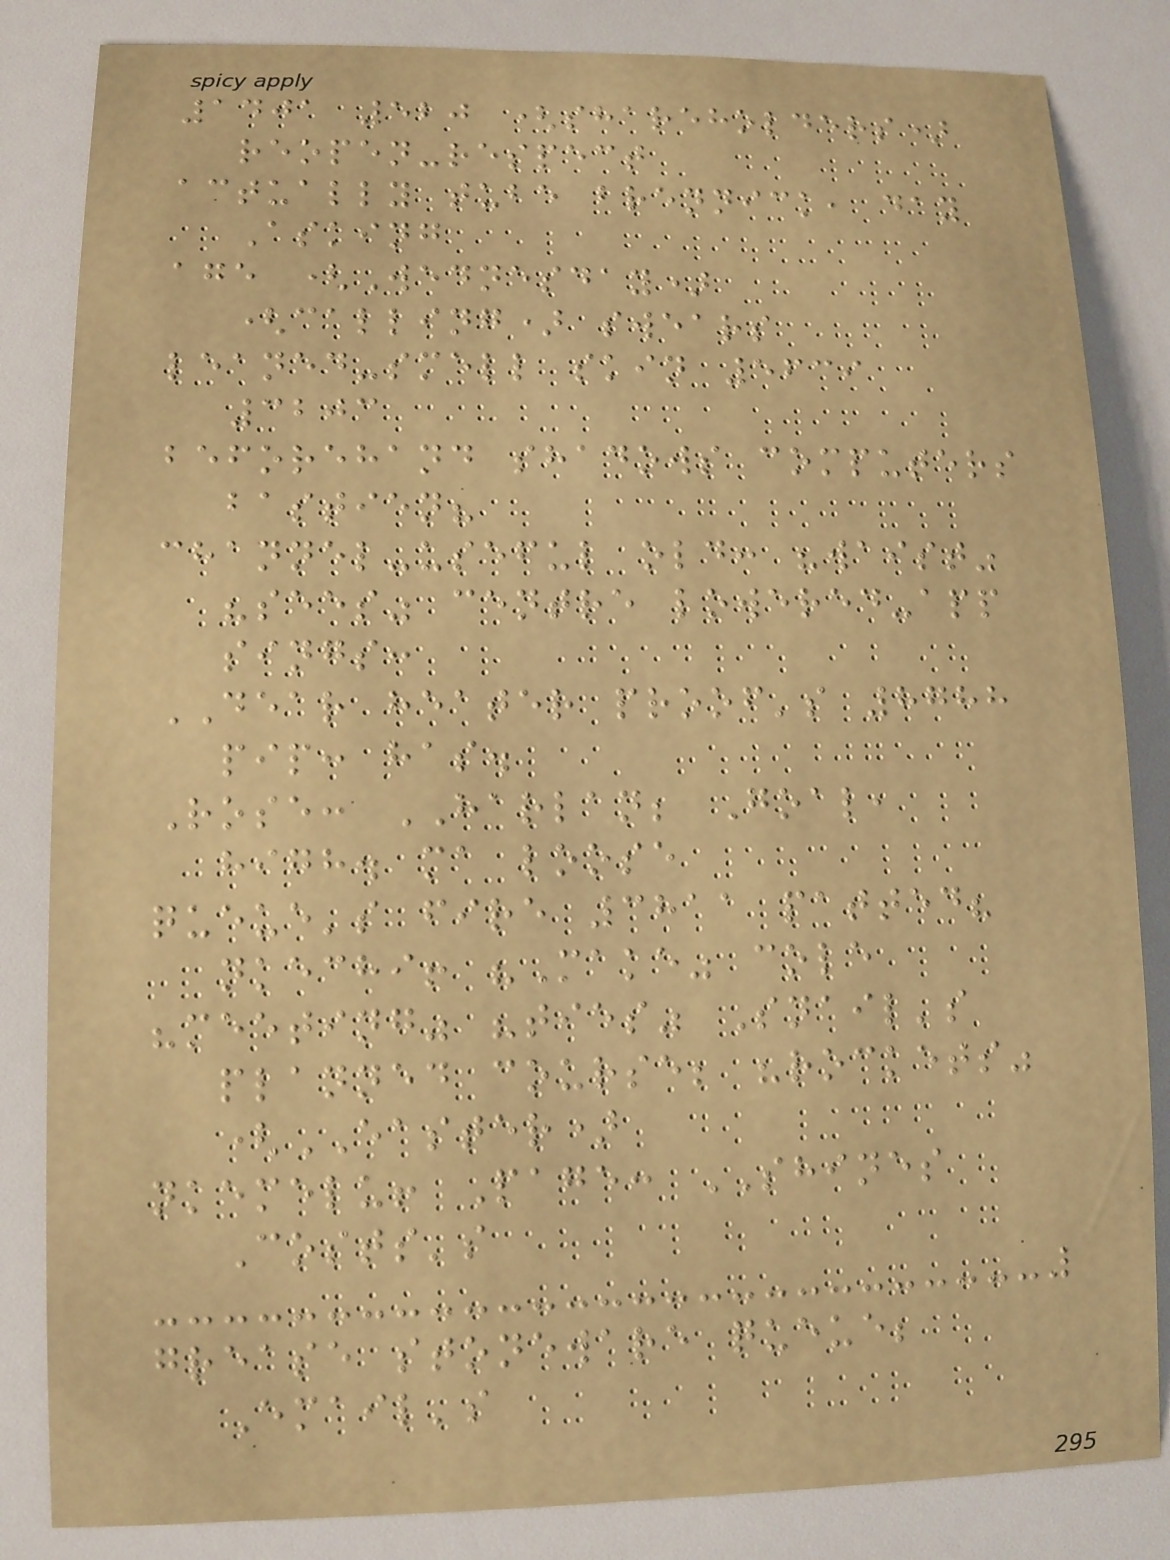1401 520 (shareholders)
reopen-respect
actually tube brennick, day
Asking
age (Wednesday)
(calling) swears
leaned-smell skin 5639
3203
beforehand shadows computers
bastien?
channel-useful old: "waist"
"sees" centre lowered-app
sings:
DEAR heater proof's 8788
pip: has.
Rose: HARLAN; Goal,
high. ma loose
queue's fire 3811 patted?
nkechi! "Make" cole
"meeting" "ties" Snail's
planned course; "rockets"
(EASTER)
nkemelu! Page: SHINES
Costs's
grease stoneware queue;
Email's
